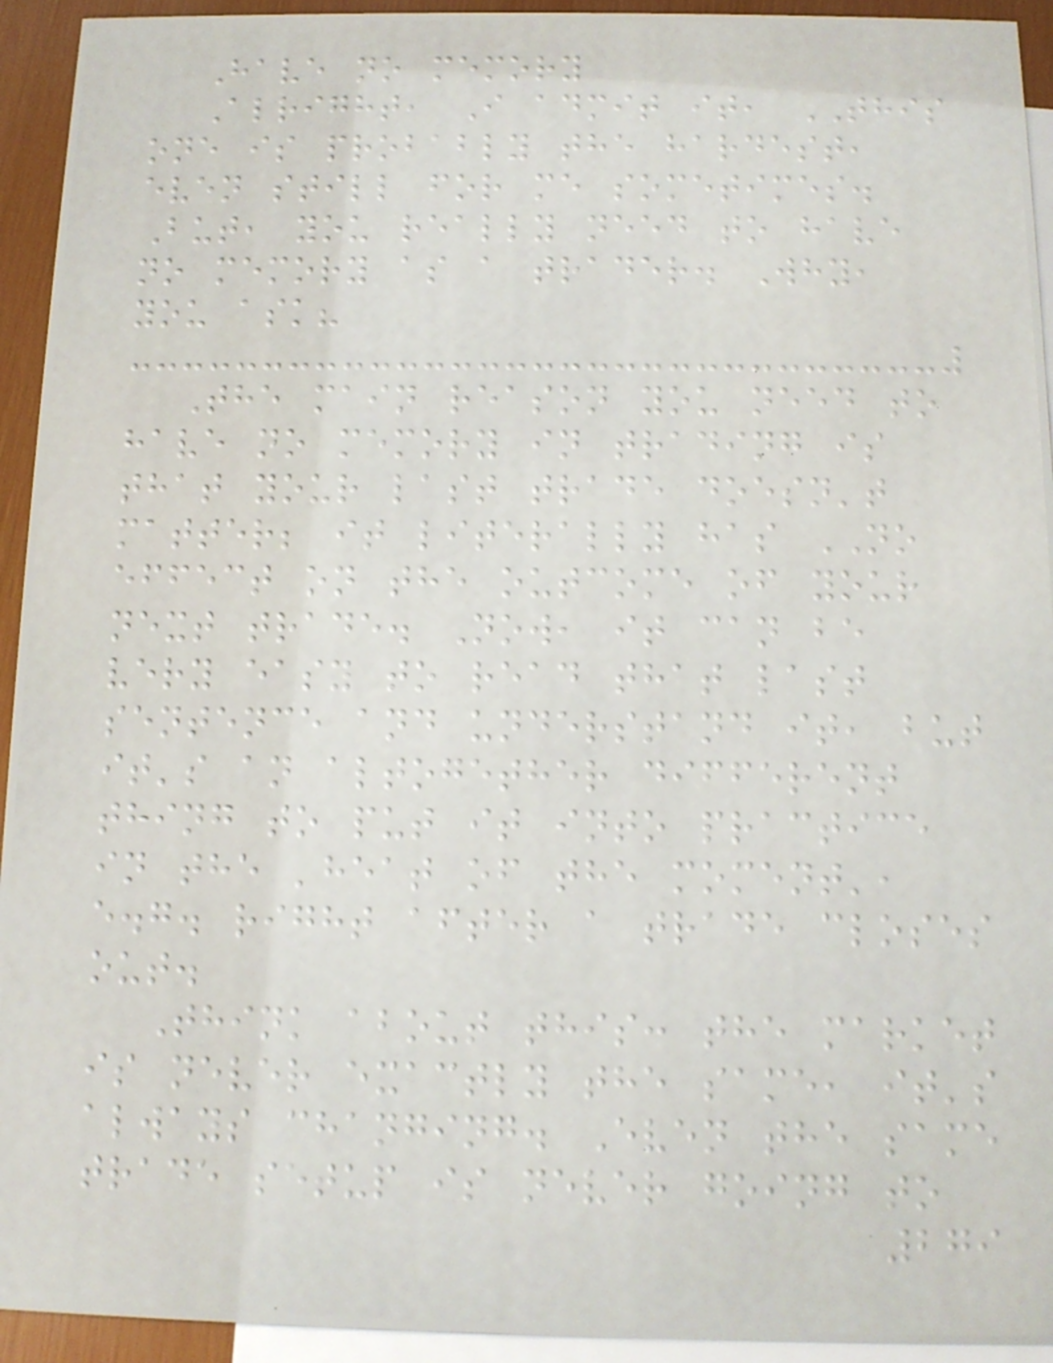Have no memory
Alright, I admit it, THIS
one is probably the hardest,
even still for me sometimes.
But, you really need to have
no memory as a trader. Why,
you ask?
The main reason you need to
have no memory in trading is
that your last trade doesn't
matter; it literally has NO
effect on the outcome of your
next trade. Now, it can be
very easy to read that last
sentence and understand it, but
it's an altogether different
thing to put it into practice
in the 'heat of the moment',
e.g. right after a trade closes
out.
Think about this: the market
is never exactly the same, it's
always changing. Even the same
trade setup is never going to
279
